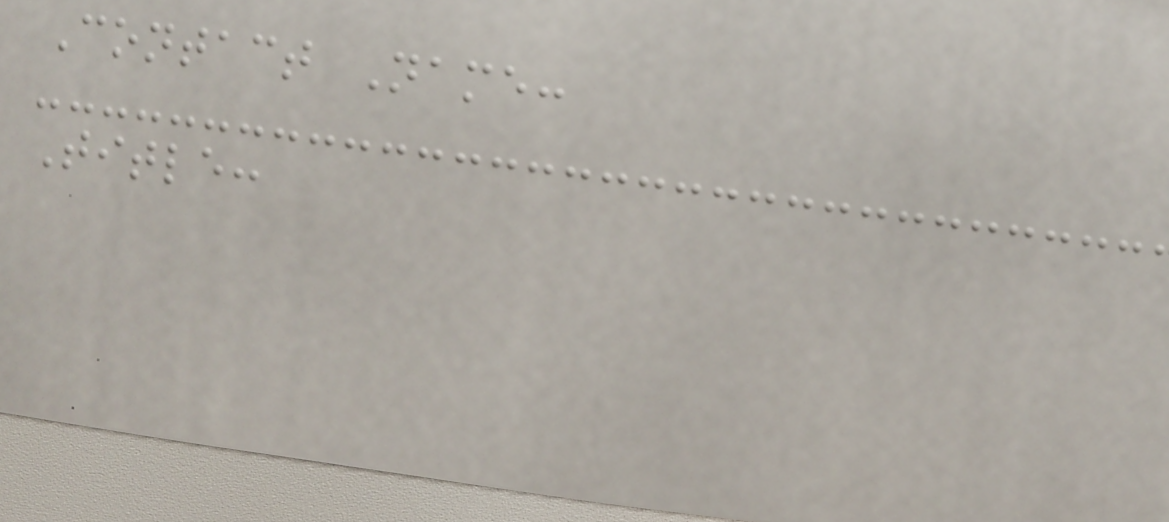Contact Name:
Title:
